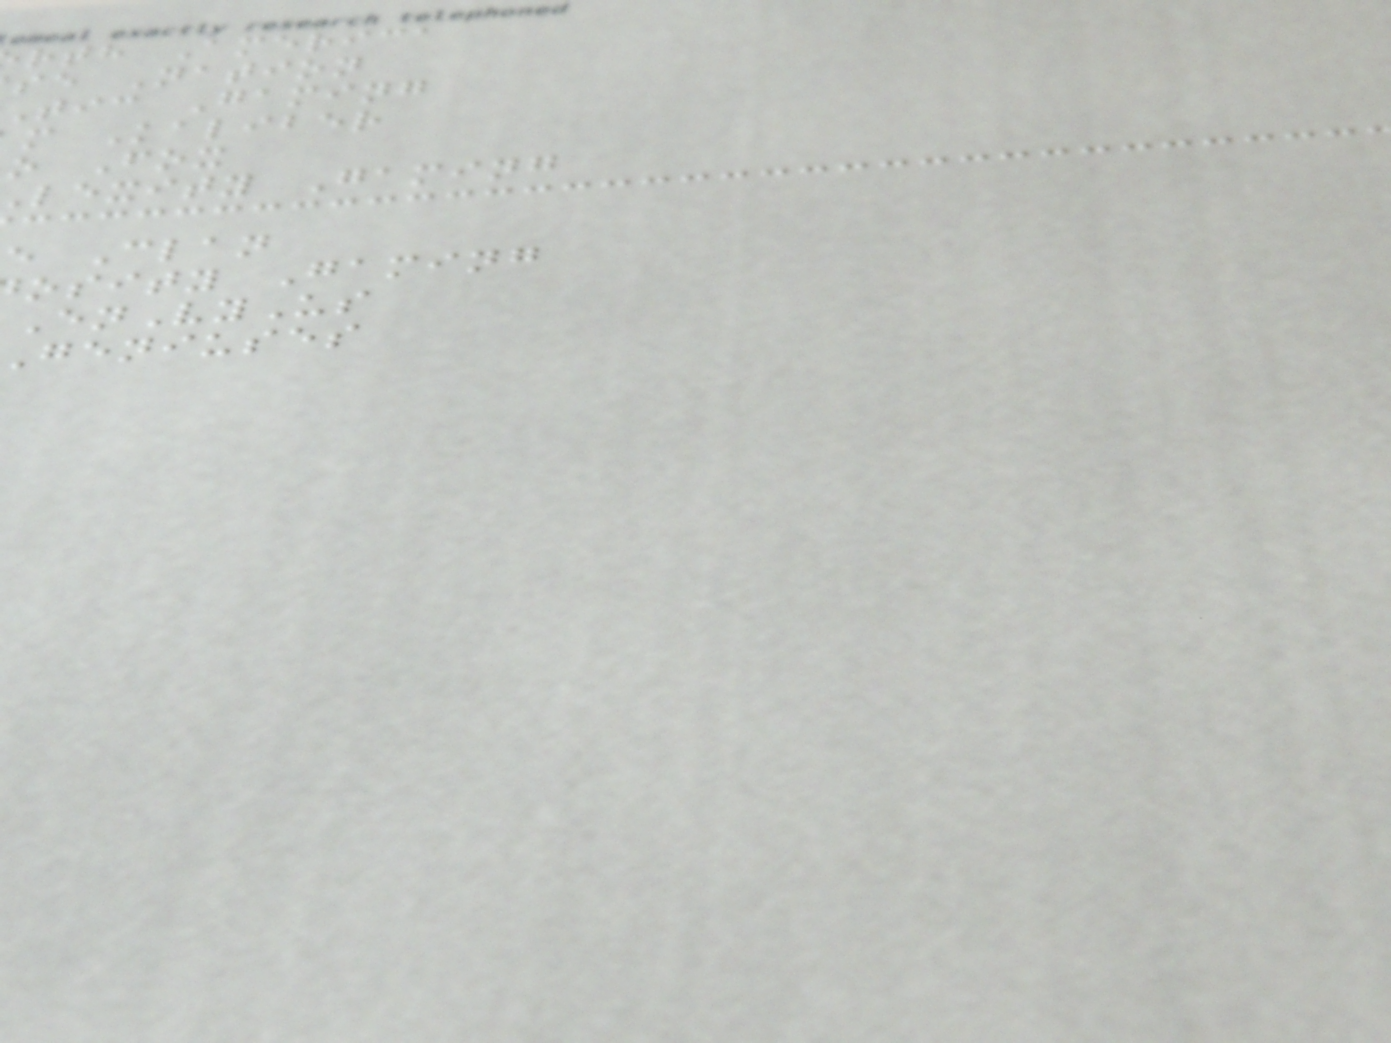rth America
se Nation
tic Gaming
m Kaliber
o Fox
lexity Gaming
e Clan
osity Gaming
EnVyUs
geniuses
